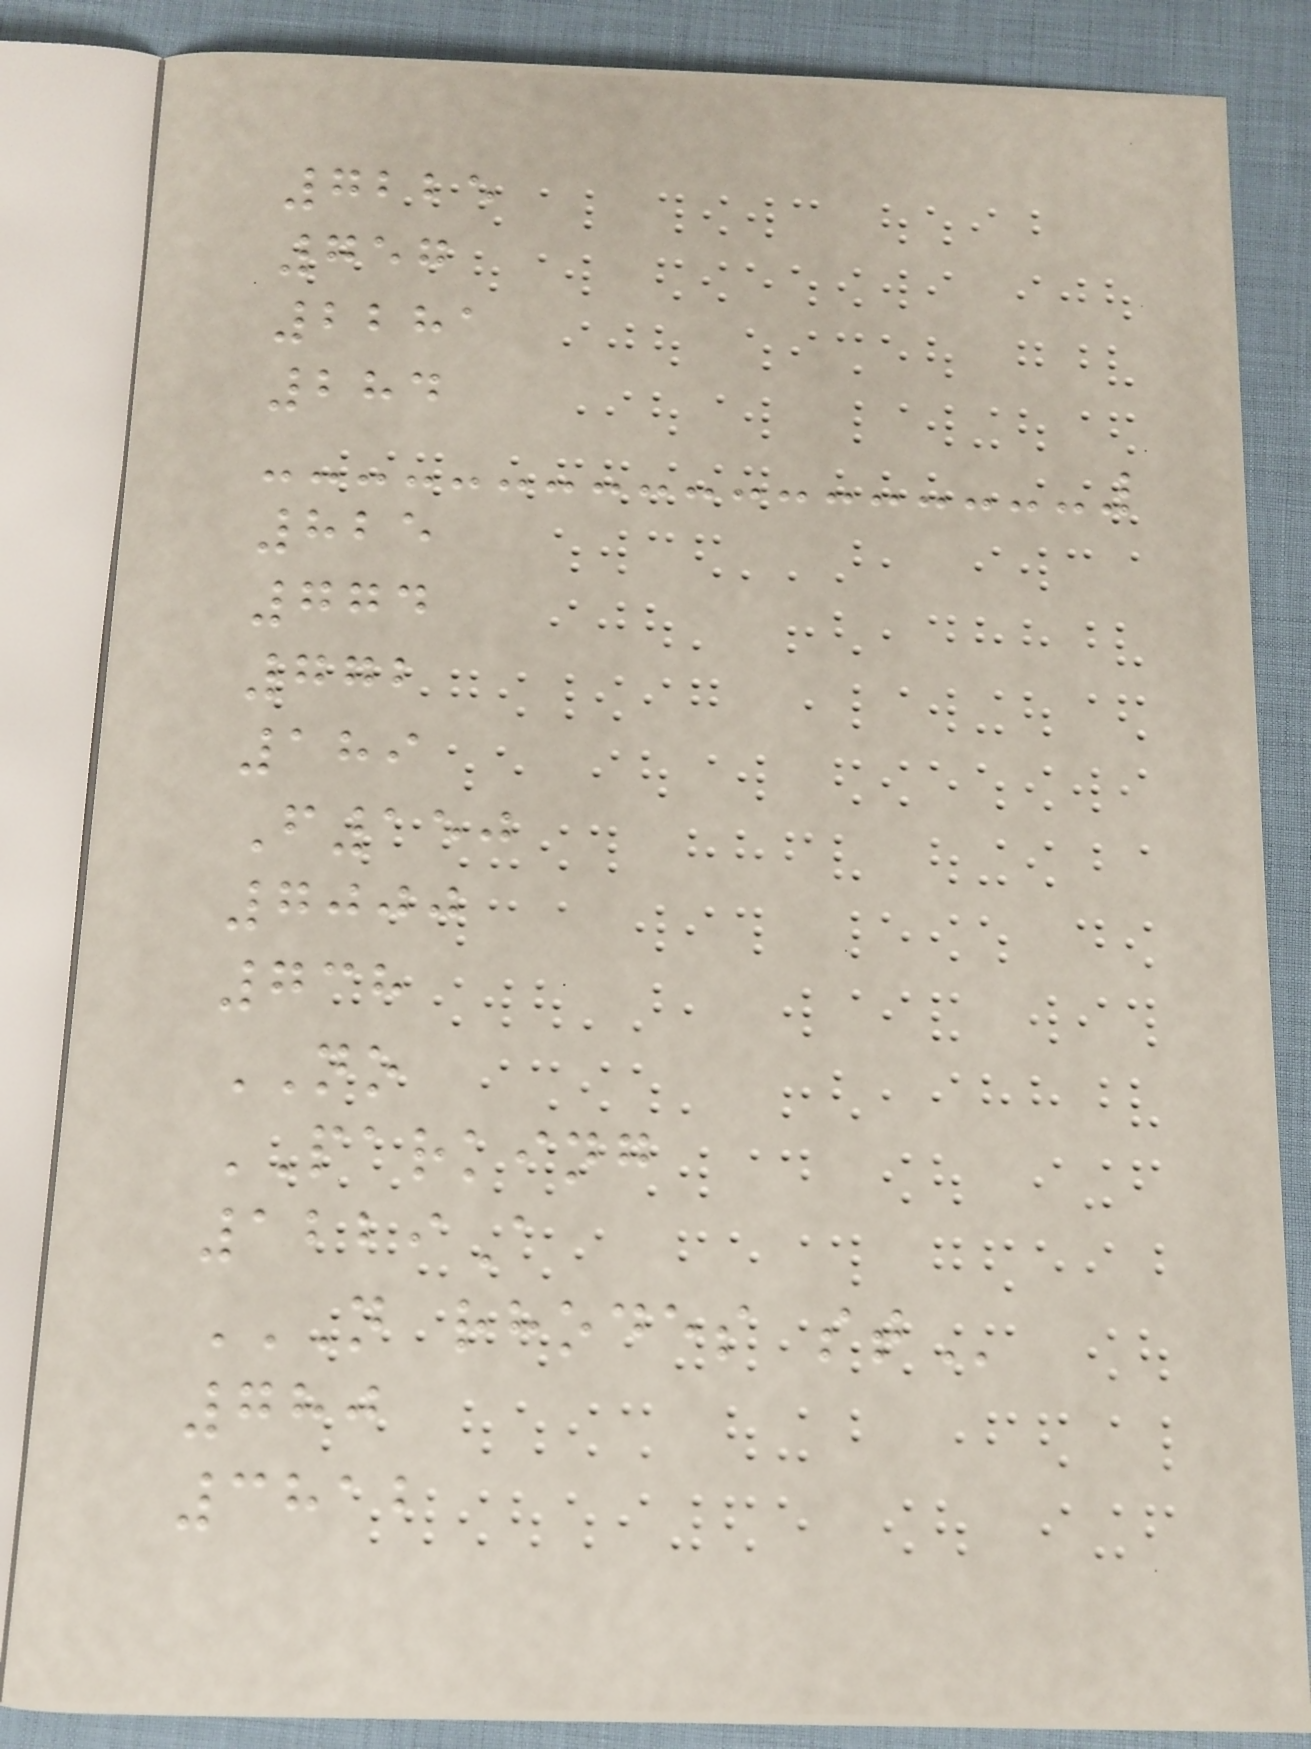7225
757
2281
284
825
774
772
189
F150
7000
738
NO
PARKING
1229A
N RHODES ST
780
3812
